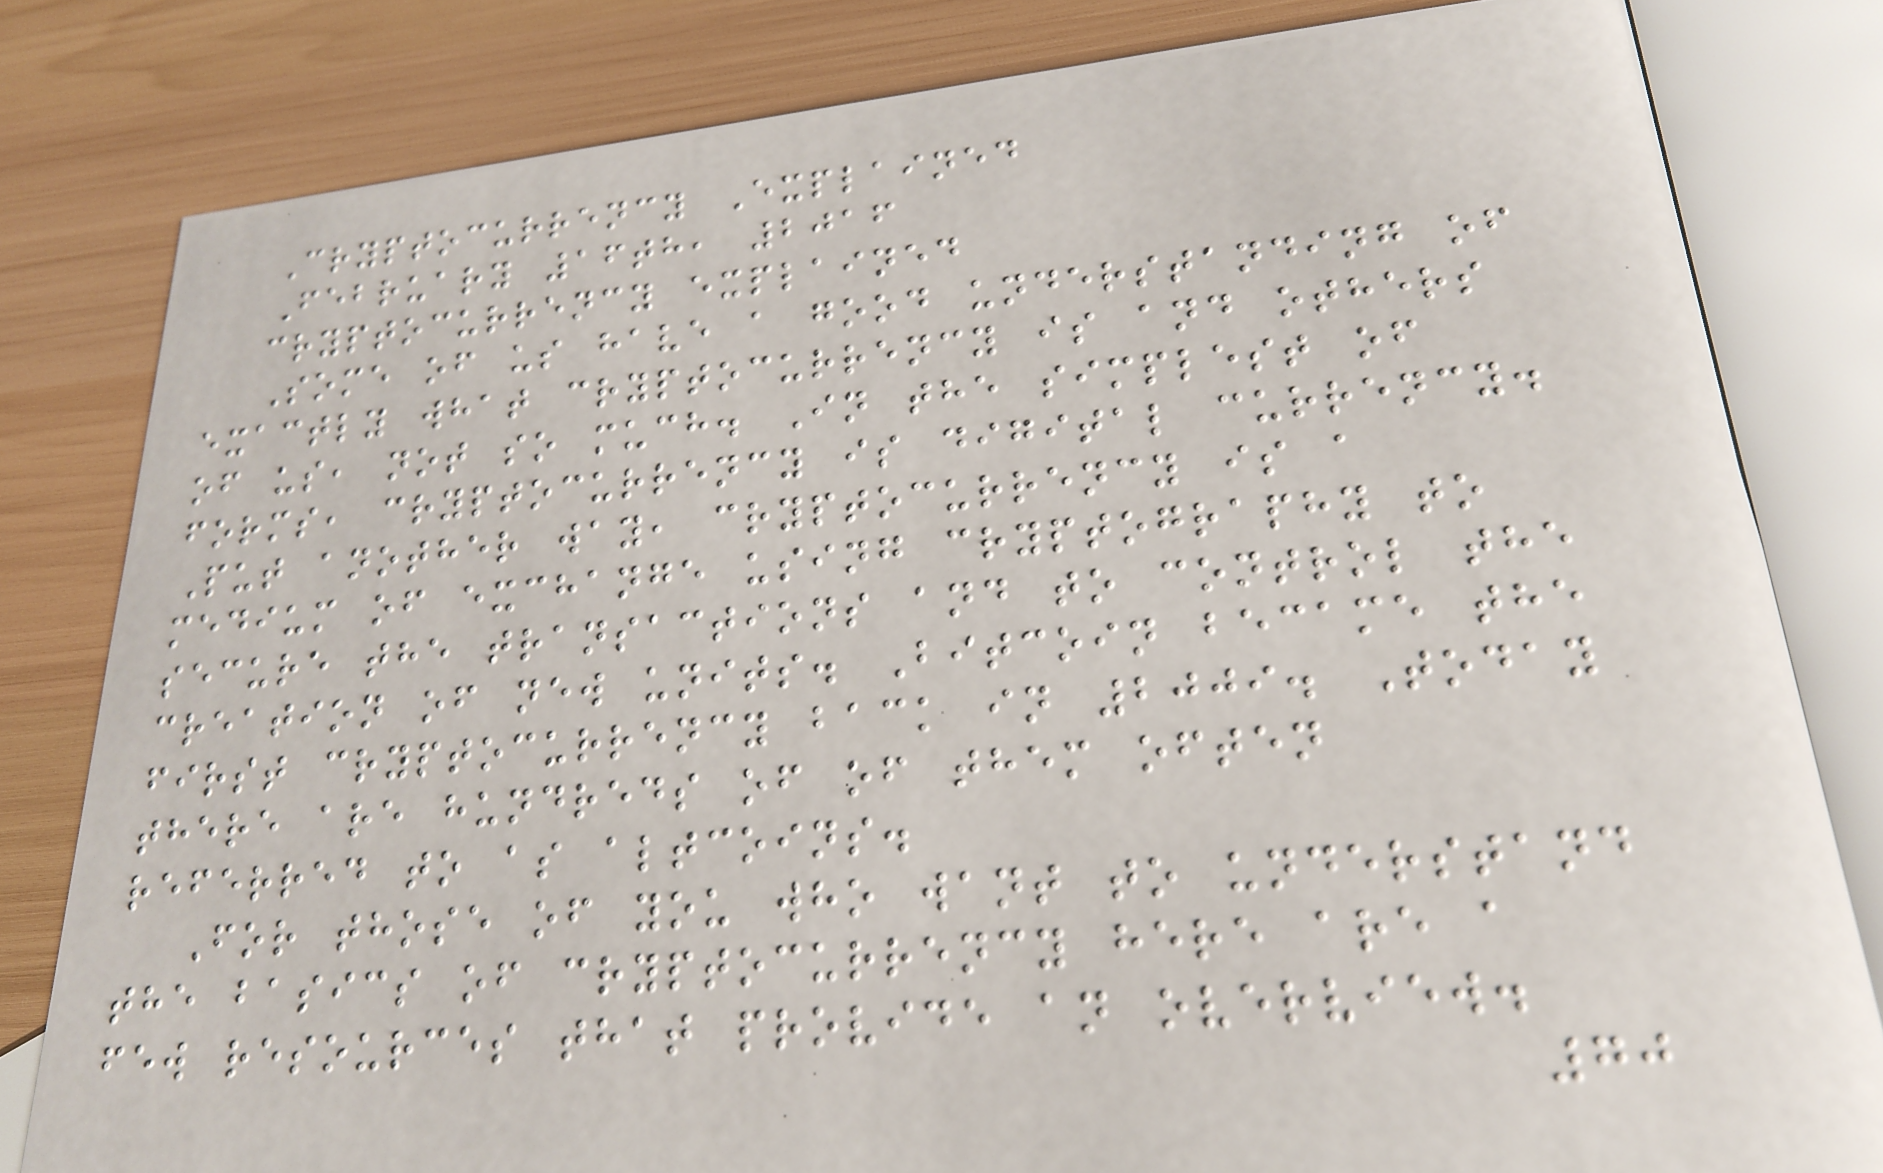Cryptocurrency Explained
February 16th, 2016
cryptocurrency explained
Some of us have a good understanding of
exactly what cryptocurrency is and others
of us, not so much. In the simplest of
forms, cryptocurrency is digital currency.
Put another way, cryptocurrency is a
medium of exchange using cryptography to
secure the transactions and to control the
creation of new units. Bitcoin became the
first cryptocurrency back in 2009. Today
there are hundreds of of them often
referred to as altcoins.
For those of you who want to understand
the basics of cryptocurrency here are a
few resources that provide an overview.
70
